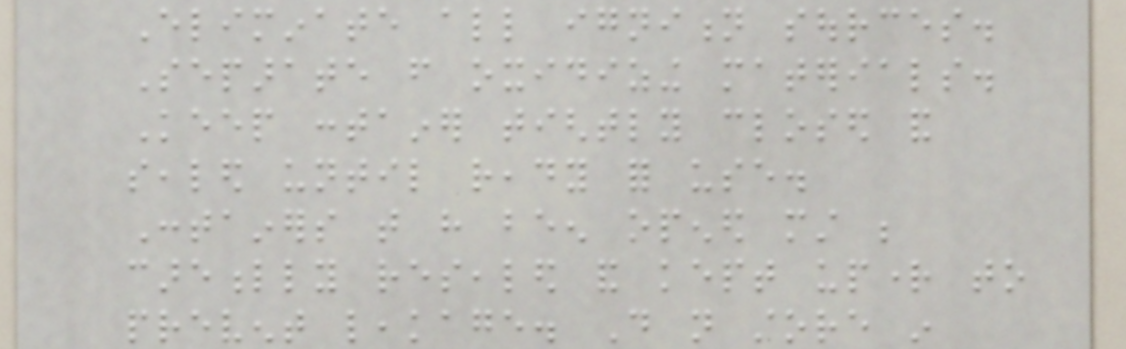Eliminate all ignition sources.
Separate from oxidizing materials.
Keep container tightly closed and
sealed until ready for use.
Containers that have been opened must be
carefully resealed and kept upright to
prevent leakage. Do not store in
